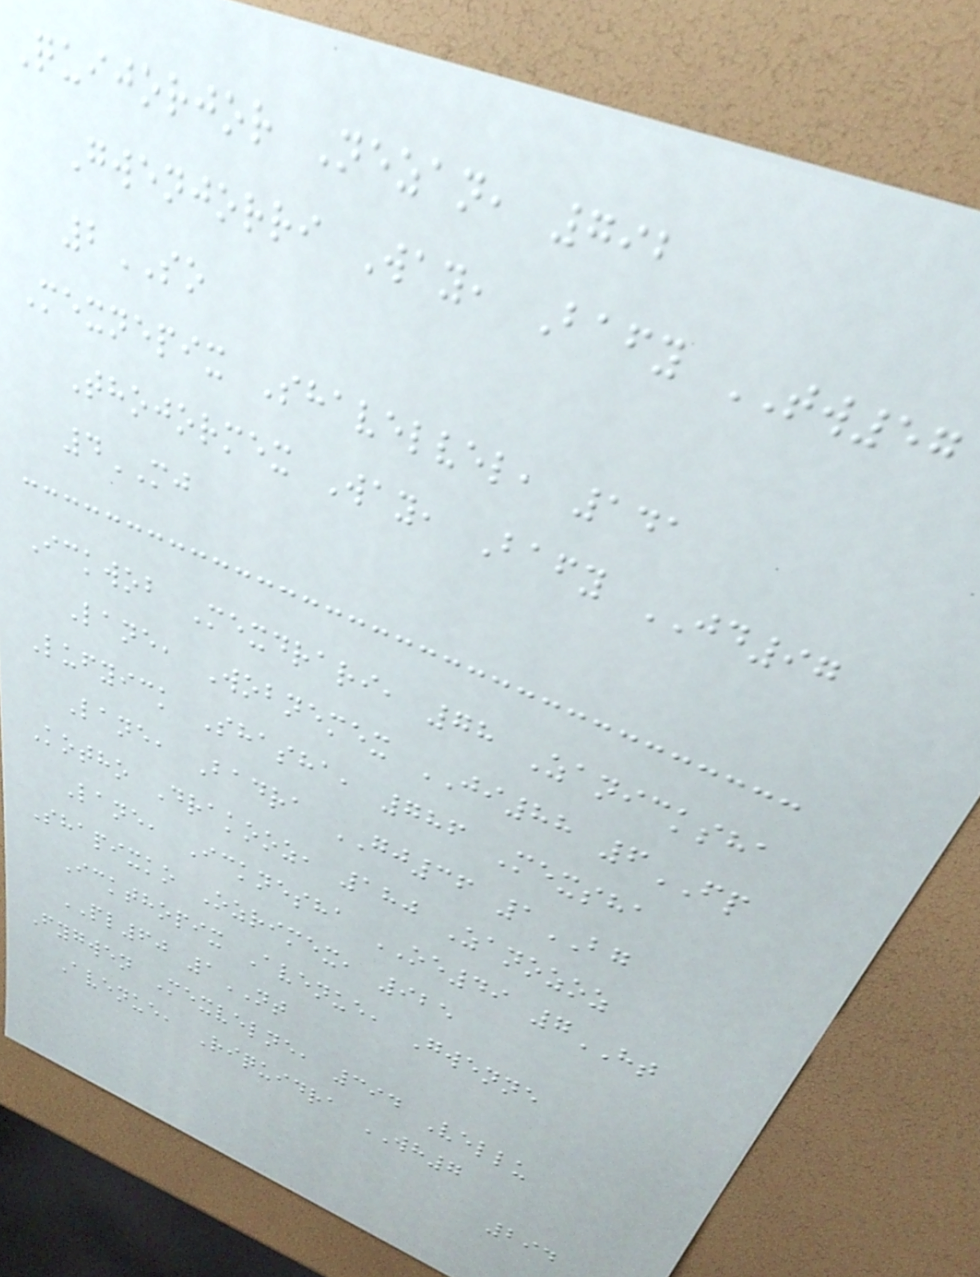Quijorjor Nezan, 792
Gwenjorri Way, Bafy TW57
2SO
Mexnepix Shavelvel, 141
Thojormex Way, Bafy JD97
4MJ
Ickwob Mexdrari, 78 Zanicksha
Lane, Wobnemex JI88 6FP
Lufyick Shasha, 786 Mexsha
Lane, Badra GJ36 1BG
Kotho Drakooz, 180 Zanozoz
Lane, Icknesha OE49 7HT
Shapixko Ozrimex, 925
Ickthopix Avenue, Gwenne
PL60 1NT
Fygwen Mexvelne, 394 Vellu
Avenue, Riquidra WH7
294
